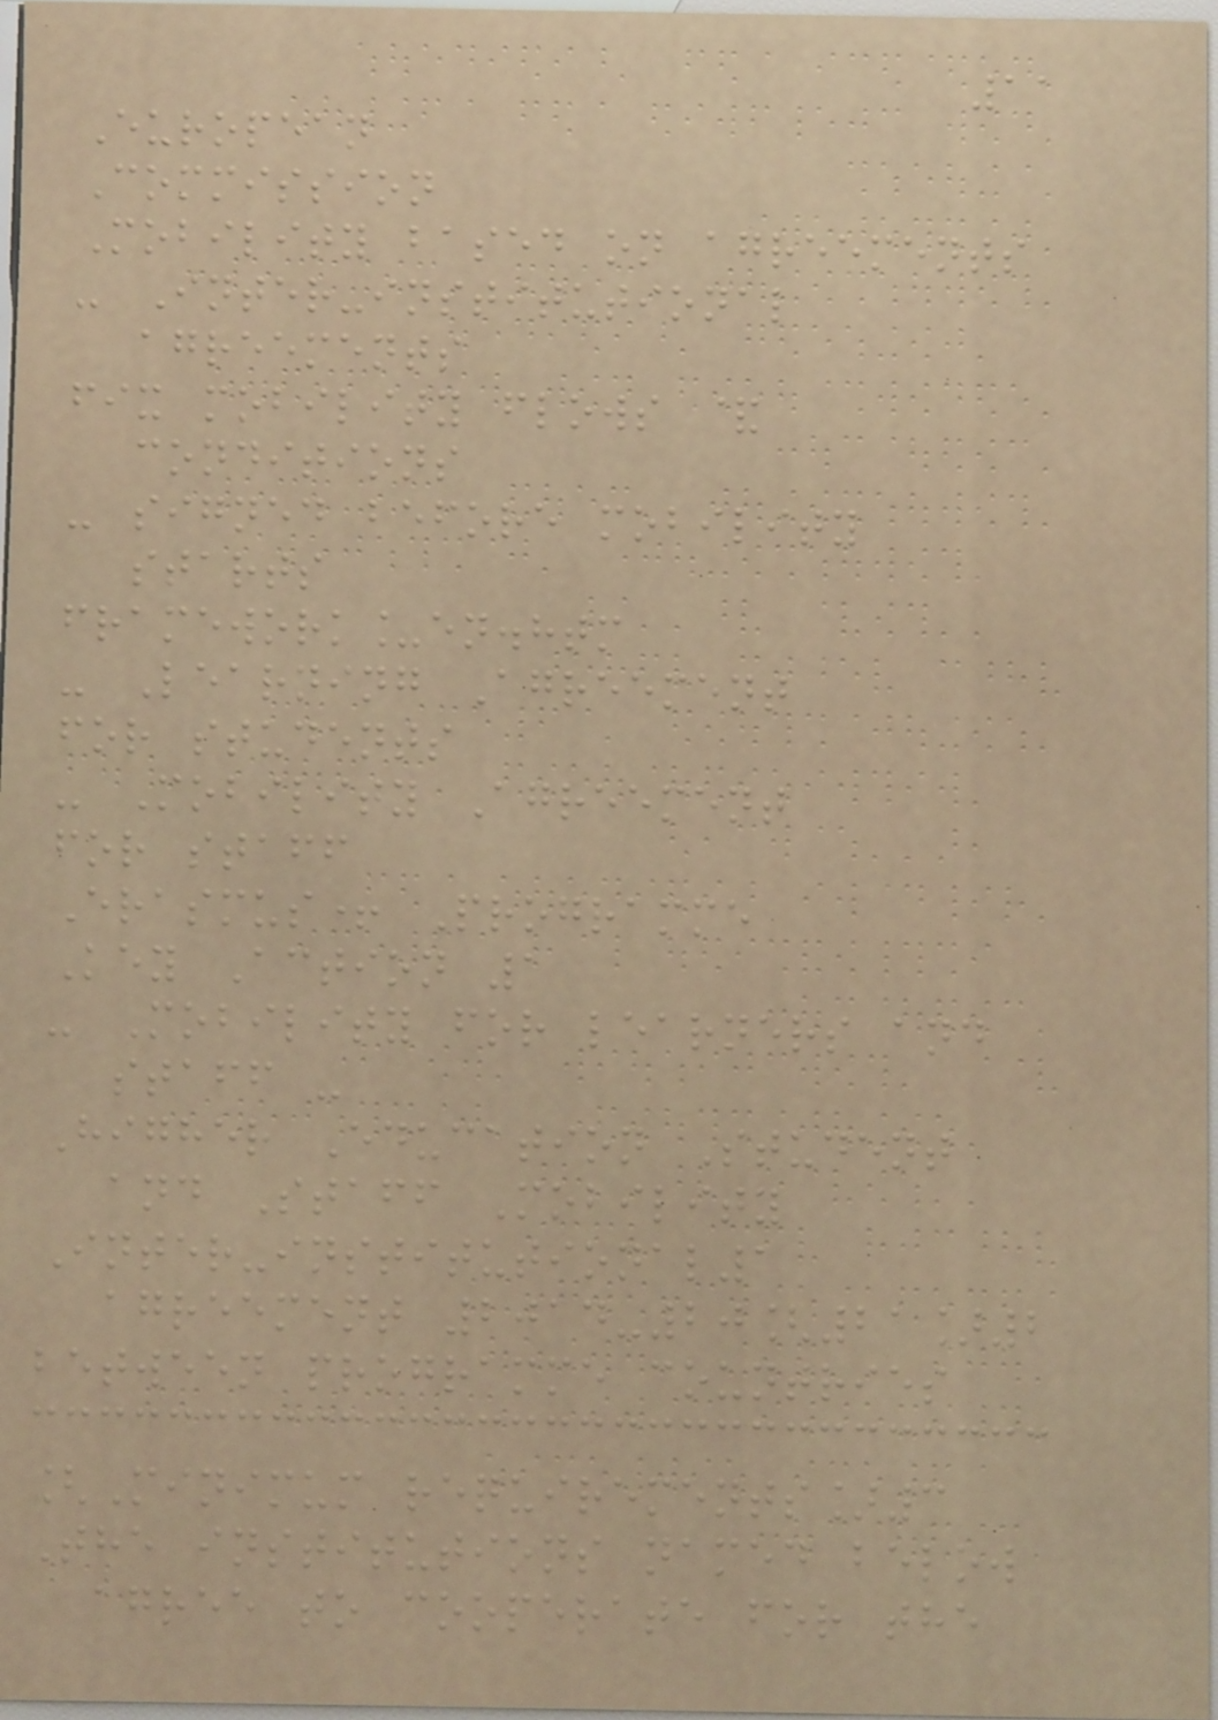11
European
Commission
Mobility based on agreements
- Inter-institutional
agreements
fix mobility flows &
conditions
- signed before mobility
starts
framework_en.htm
- Learning Agreement
for students
- Mobility Agreement
for staff
Erasmus+ Programme
Key Action 1
- Mobility for learners and
staff -
Higher Education Student
and Staff Mobility
Inter-institutional1
agreement 2014-20[21]2
between programme countries
[Minimum requirements]3
The institutions named below
agree to cooperate for the
